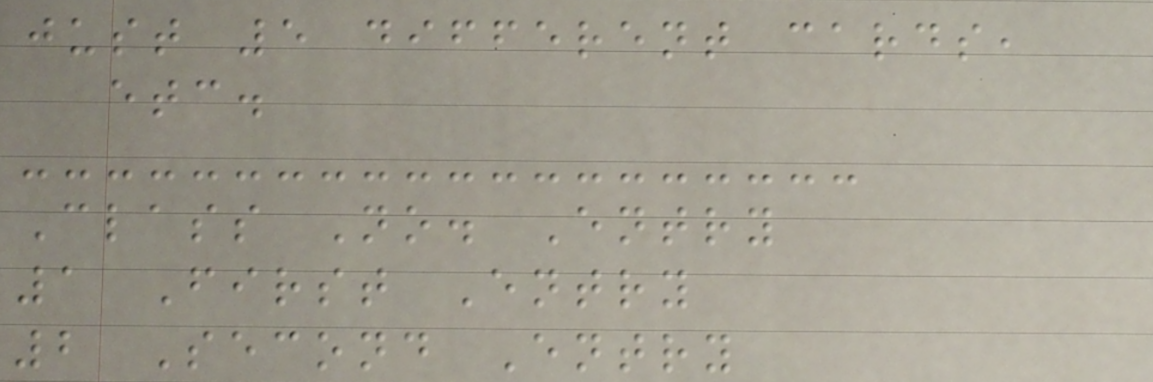just 5 different cards,
etc.
Class No. Entry
1 First Entry
2 Second Entry
